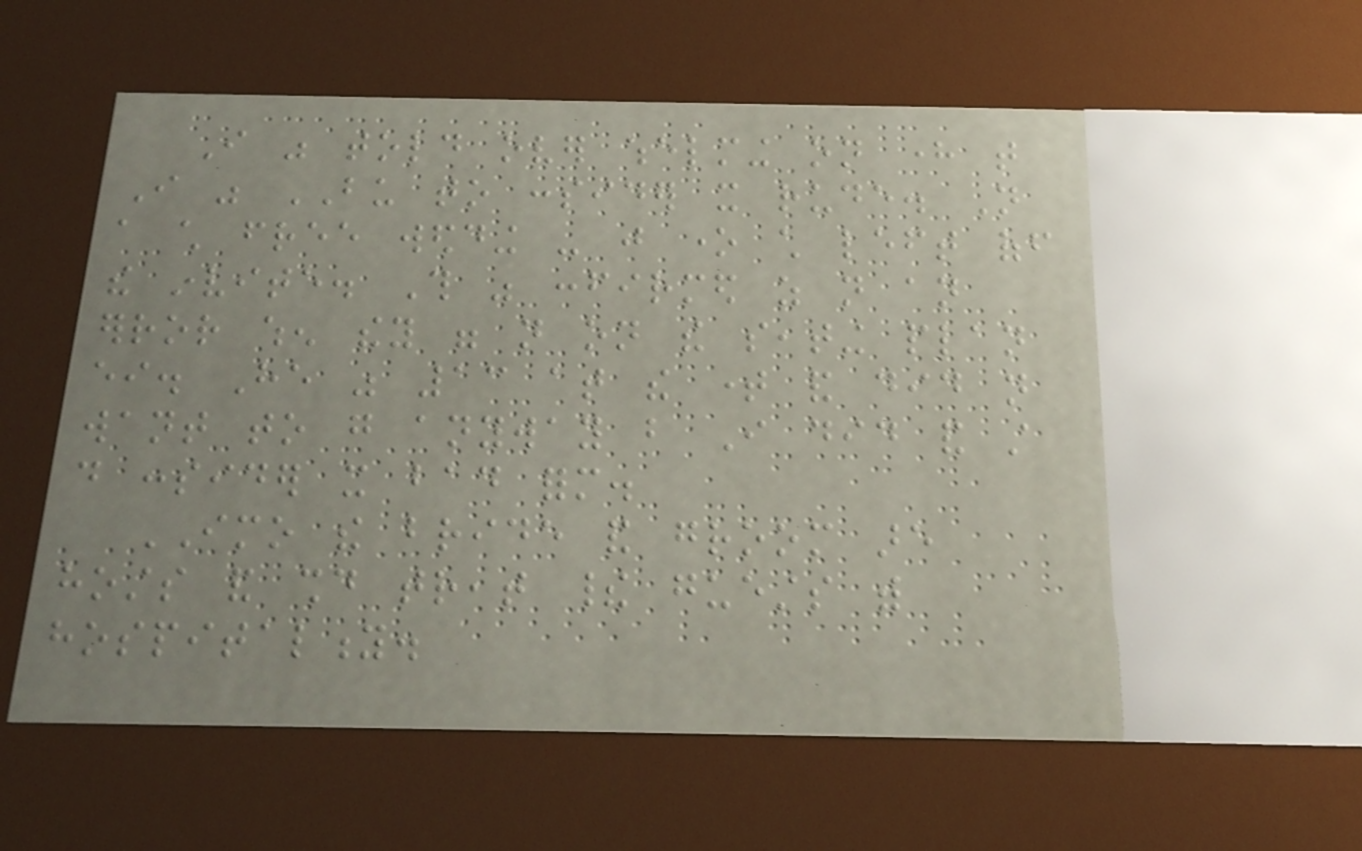I was told over whelming on here that
I was BU to consider it rude. Not
a child free wedding - just one child left off
the invite. This was confirmed as not an
error when they were not on the seating plan
either. He was 13 at the time and did not
want to go anyway but I did and still
do consider it bad form.
IMO the bride and groom are
hosts and should treat their guests with
hospitality.
